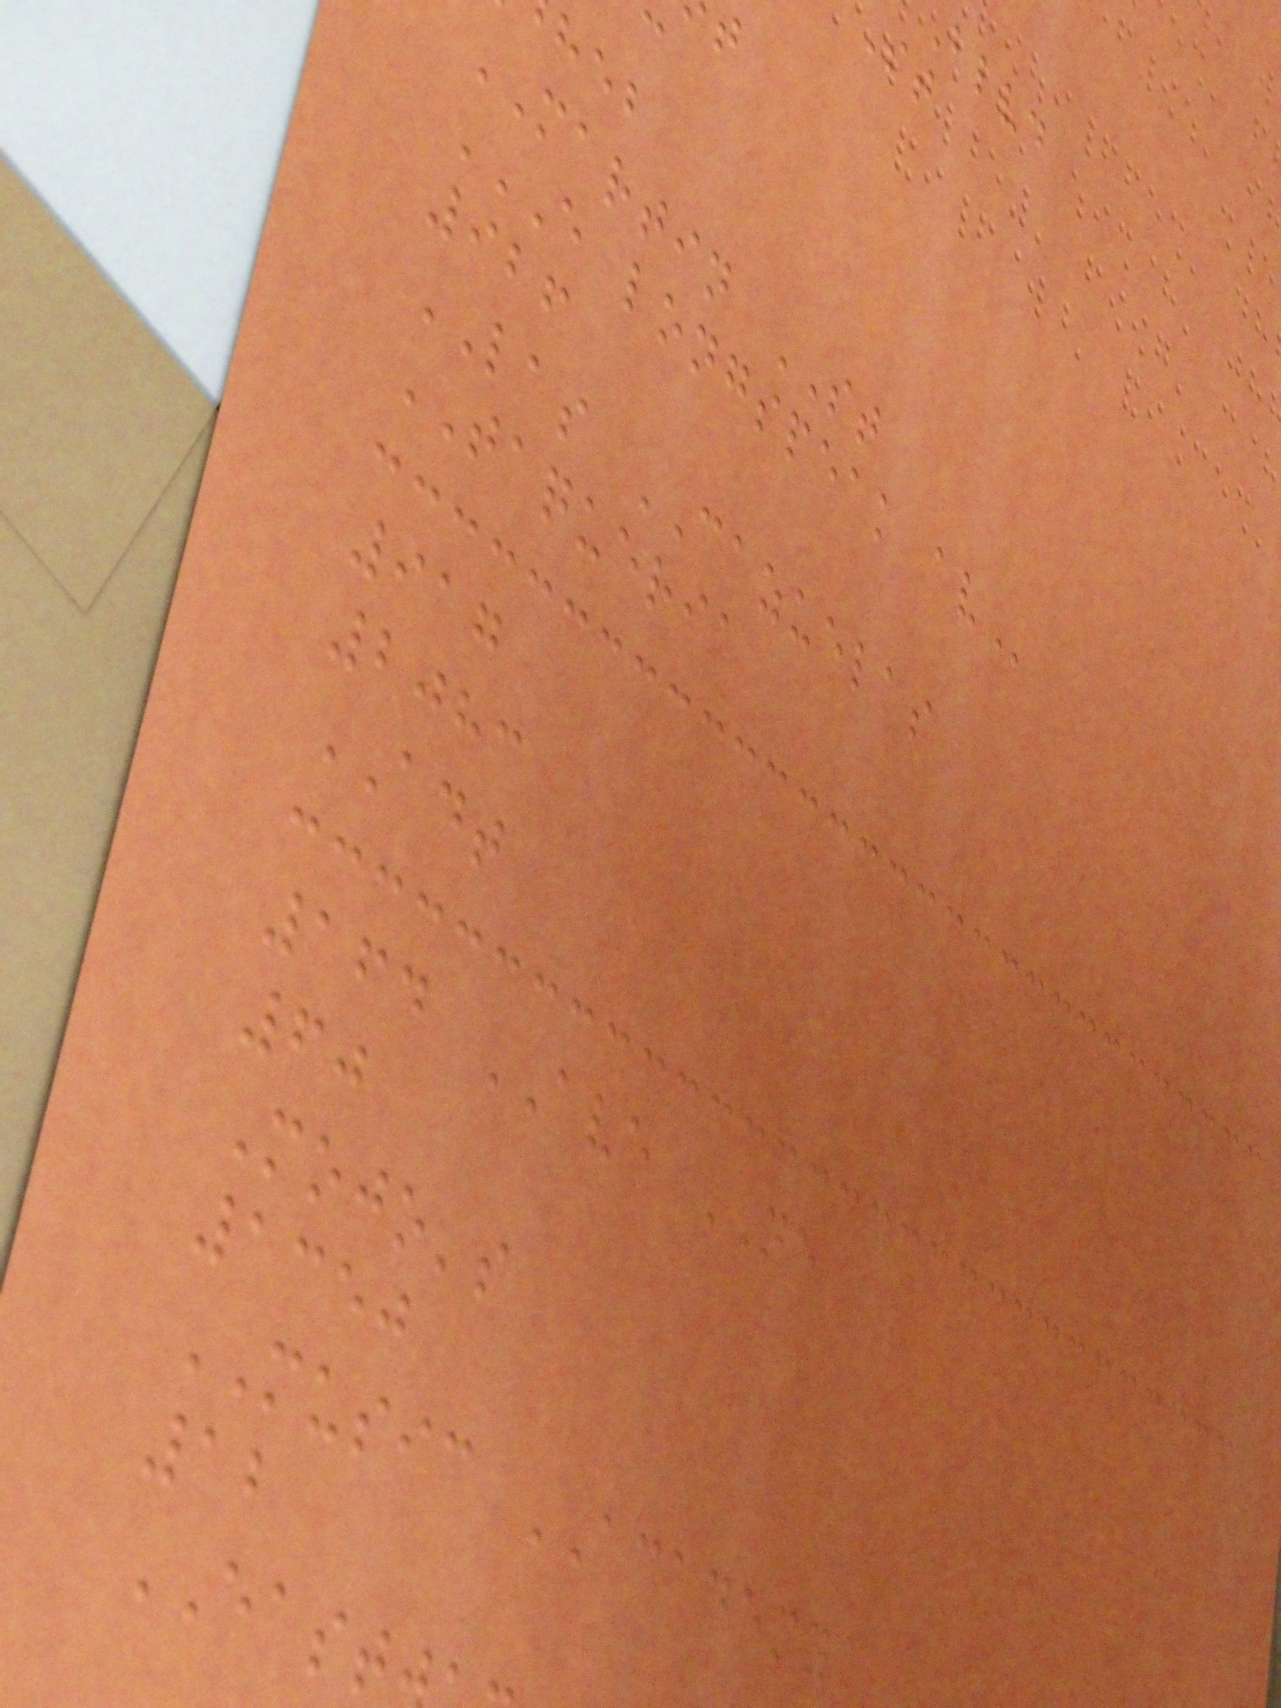MARTIN ST
E LONGSPEAK AV
926
LAS CAZUELAS
TAQUERIA
917
2083
ADT
164 AVE NE
60
Mojo's
1350
MUSIC ACADEMY
12
EAST
